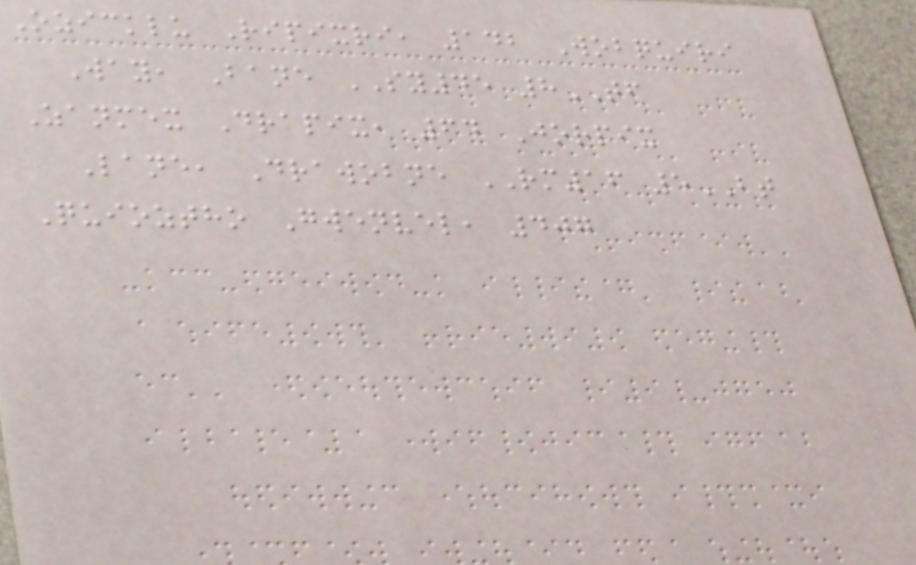Ozicklu Ripixri, 142 Wobquiri
Way, Bane SY45 8TF
Zanmex Drapix, 64 Jorpix
Lane, Drawobne RM16 5BT
Quioztho Gwenvel, 407
